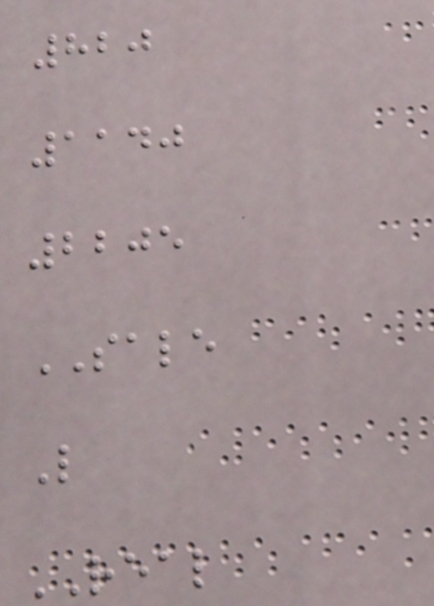820
1140
2205
SALE
L
REAL
